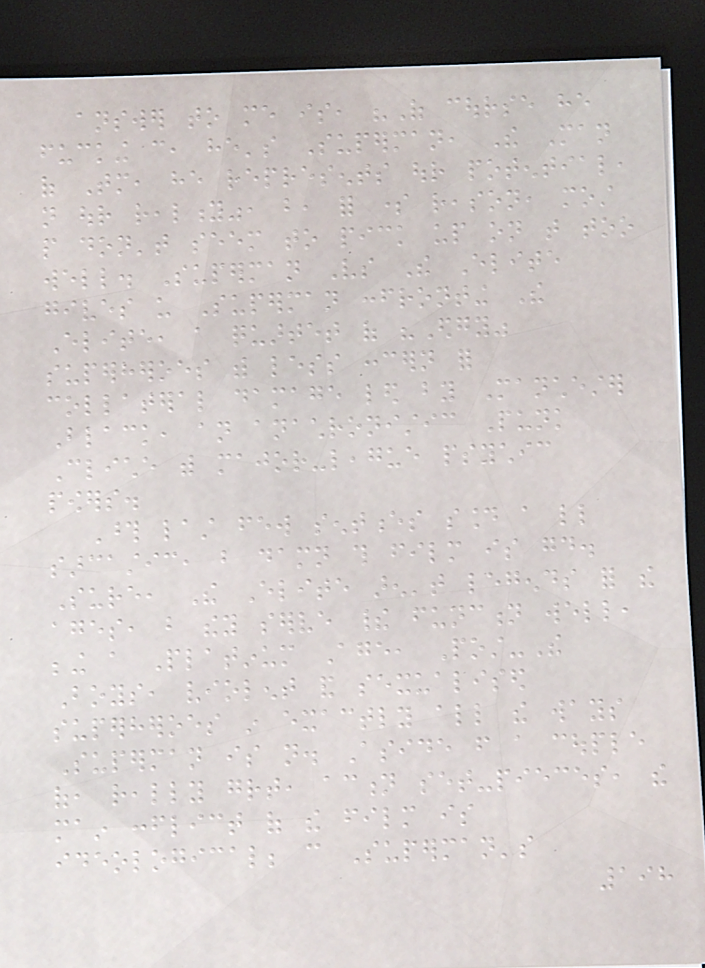answer to me is, "Of course he
fucking can, he's Superman, The Man
of Tomorrow, he represents our potential,
not our reality", but, for some reason, most
people don't seem to pick up on that too
well. Superman Vs The Elite
gives us Superman confronting The
Elite, a quartet of "Edgy"
superheroes with less concern for
collateral damage led by Manchester
Black, an anachronistic Punk
Cliche with major-league psychic
powers.
Those last few sentences sound a little
sarcastic, but damn this film is good.
Sure, The Elite aren't legends for the
ages, but they serve their function well,
being a Platinum Age, Post-The
Boys, violent and sexualised
superheroes in exactly all the ways
Superman is not. Aside from a couple
of, really great, action set-pieces, the
main conflict of the film is
ideological; can Superman's
198
